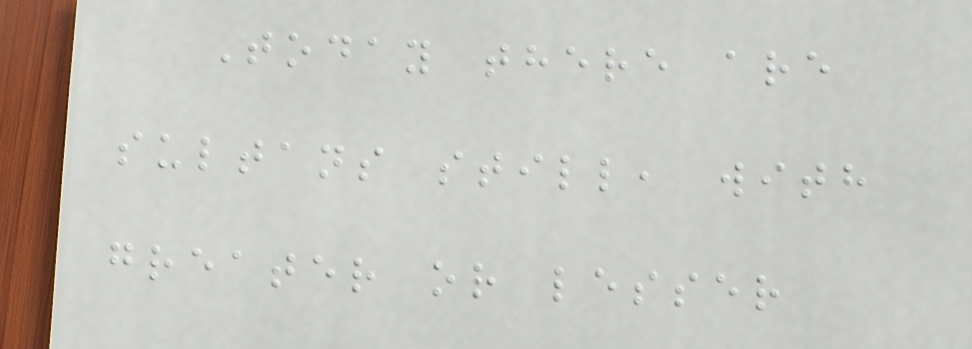Today there are
sultans still, with
greater or lesser
